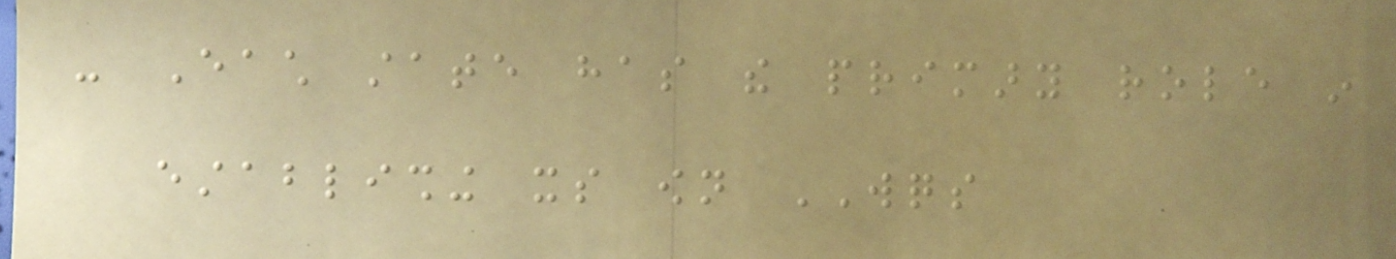- Each state has the primary role in
establishing its own WQS
